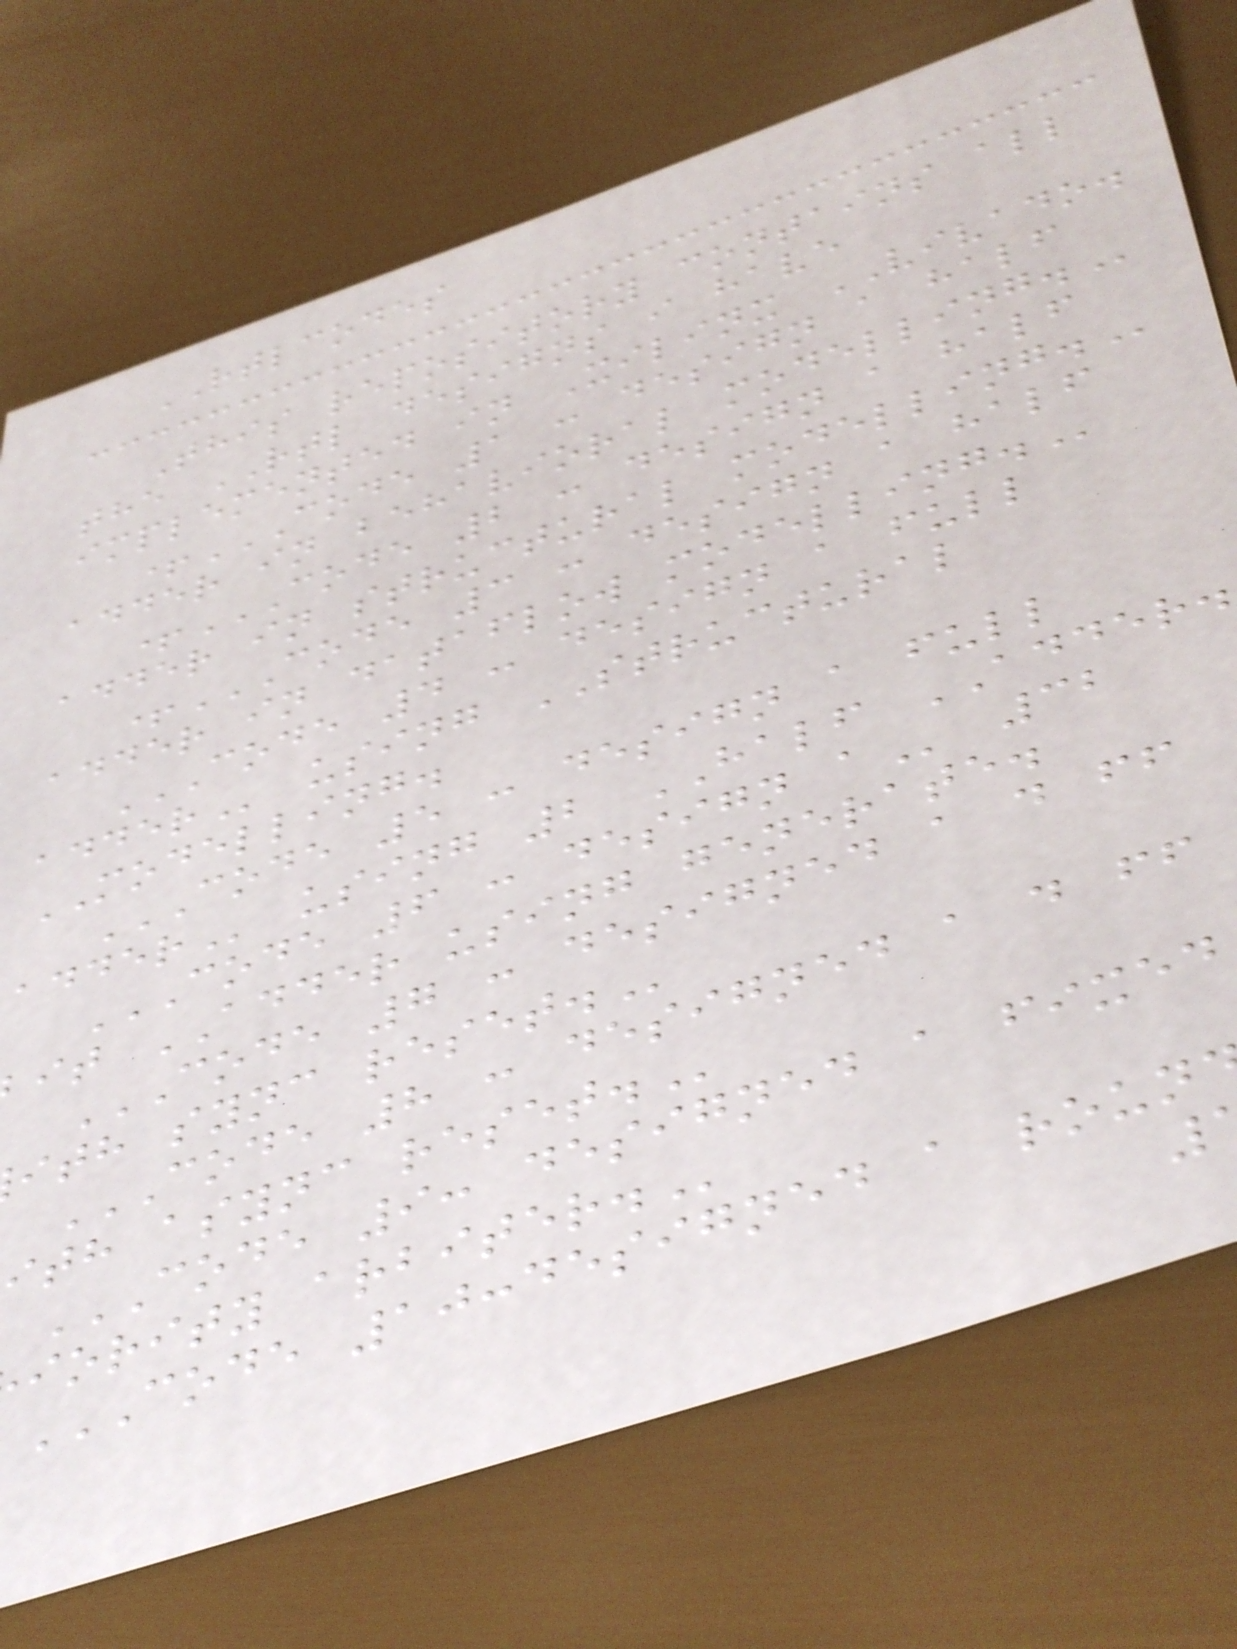RTLCODES
This repository contains all
the RTL designs i have
implemented in Xilinx VIVADO.
+CODE 1 : DESIGN A HALF
adder in behavioral
+CODE 2 : DESIGN A HALF
adder in structural
+CODE 3 : DESIGN A HALF
adder in dataflow
CODE 4 : DESIGN A FULL
using STRUCTURAL
MODELLING.
CODE 5 : DESIGN A FULL
using 2 HALF ADDER.
CODE 6 : DESIGN A 32
it ADDER using generate.
CODE 7 : DESIGNED A D FF
ith sync
CODE 8 : DESIGNED A D FF
ith async
CODE 9: DESIGNED A FIXED
iority
